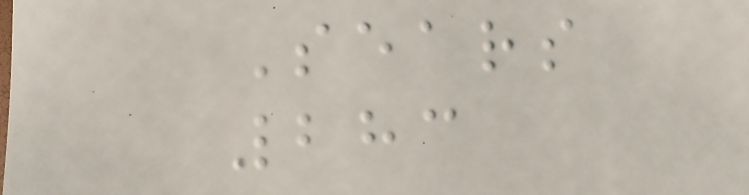Sears
283
